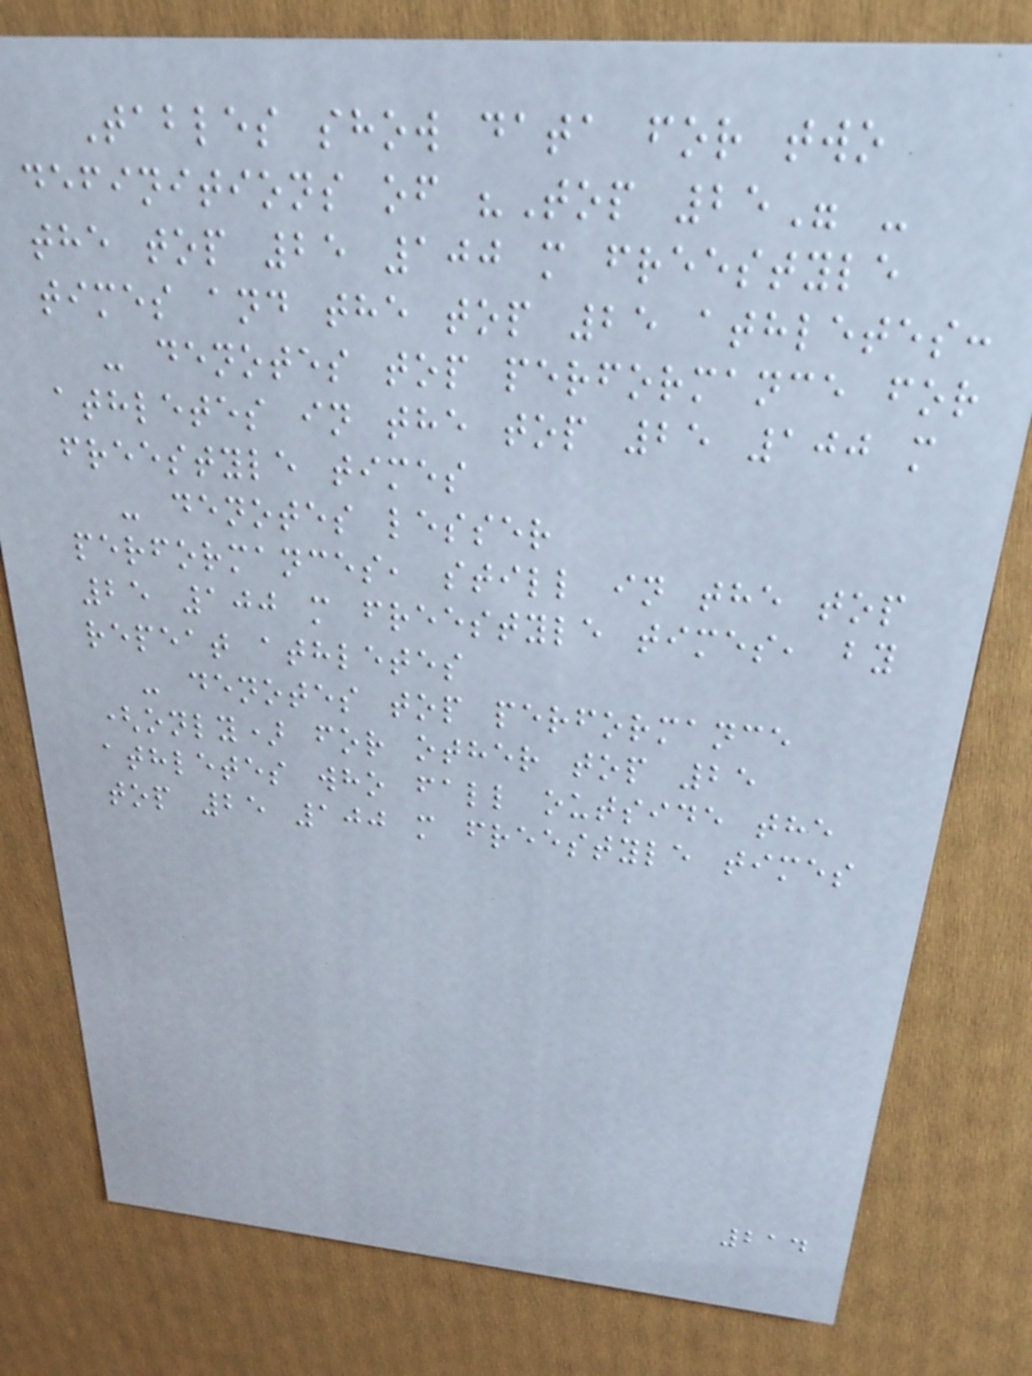Tables show data for two
definitions of "Top 25" -
the top 25 100 m freestyle
times and the top 25 athletes:
- denotes top performance for
athletes in the top 25 100 m
freestyle times
- denotes lesser
performances, still in the top
25 100 m freestyle times, by
repeat athletes
- denotes top performance
(only) for other top 25
athletes who fall outside the
top 25 100 m freestyle times
214
